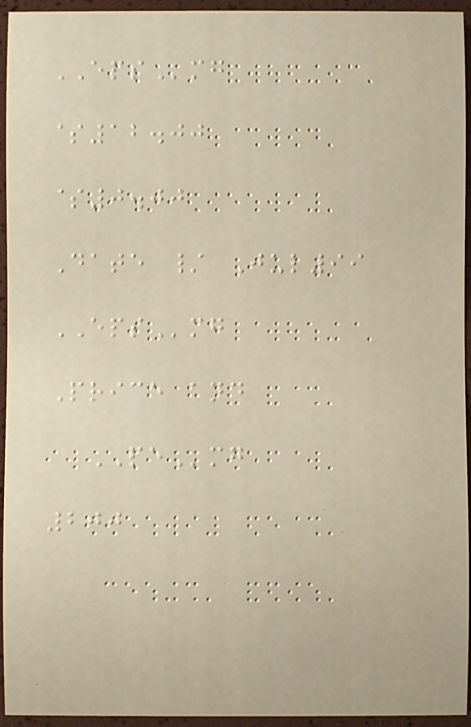EPSmg
$12.00
$0.00
Date / Jul99
EPSmg
Price and
PEmg
200
